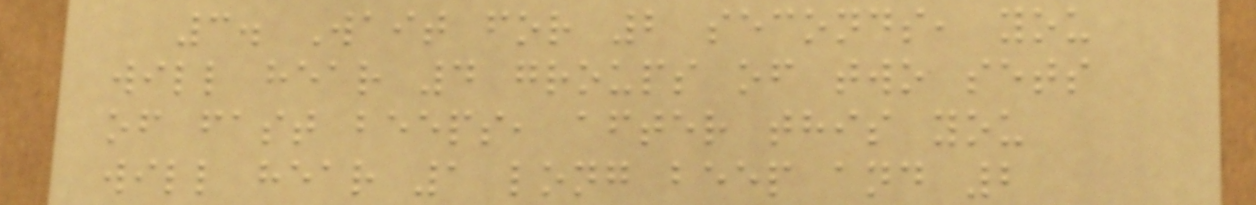3. Wait for 2 seconds, you
will hear 4 groups of two sets
of fast beeps, after this you
will hear 1 long beep and 2
